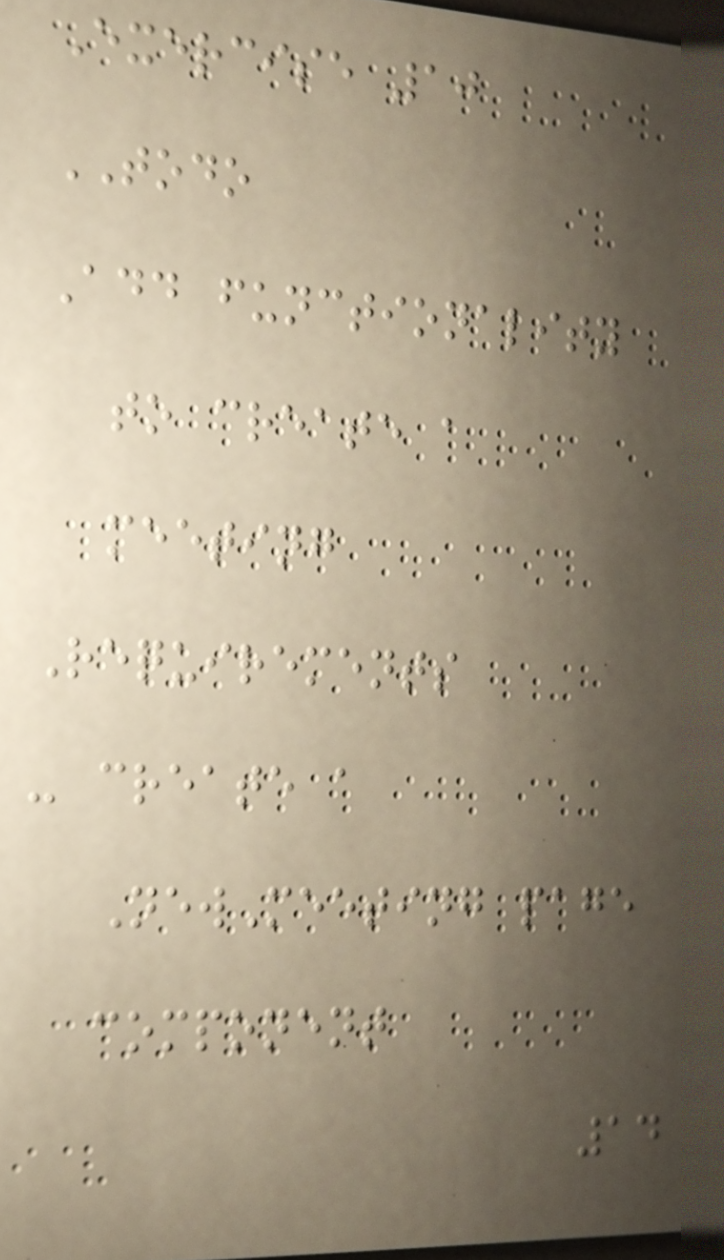Exercise 10
TODO
Add functionality
to create a
meeting
Requirements
- create a
NewMeeting page
component
14
